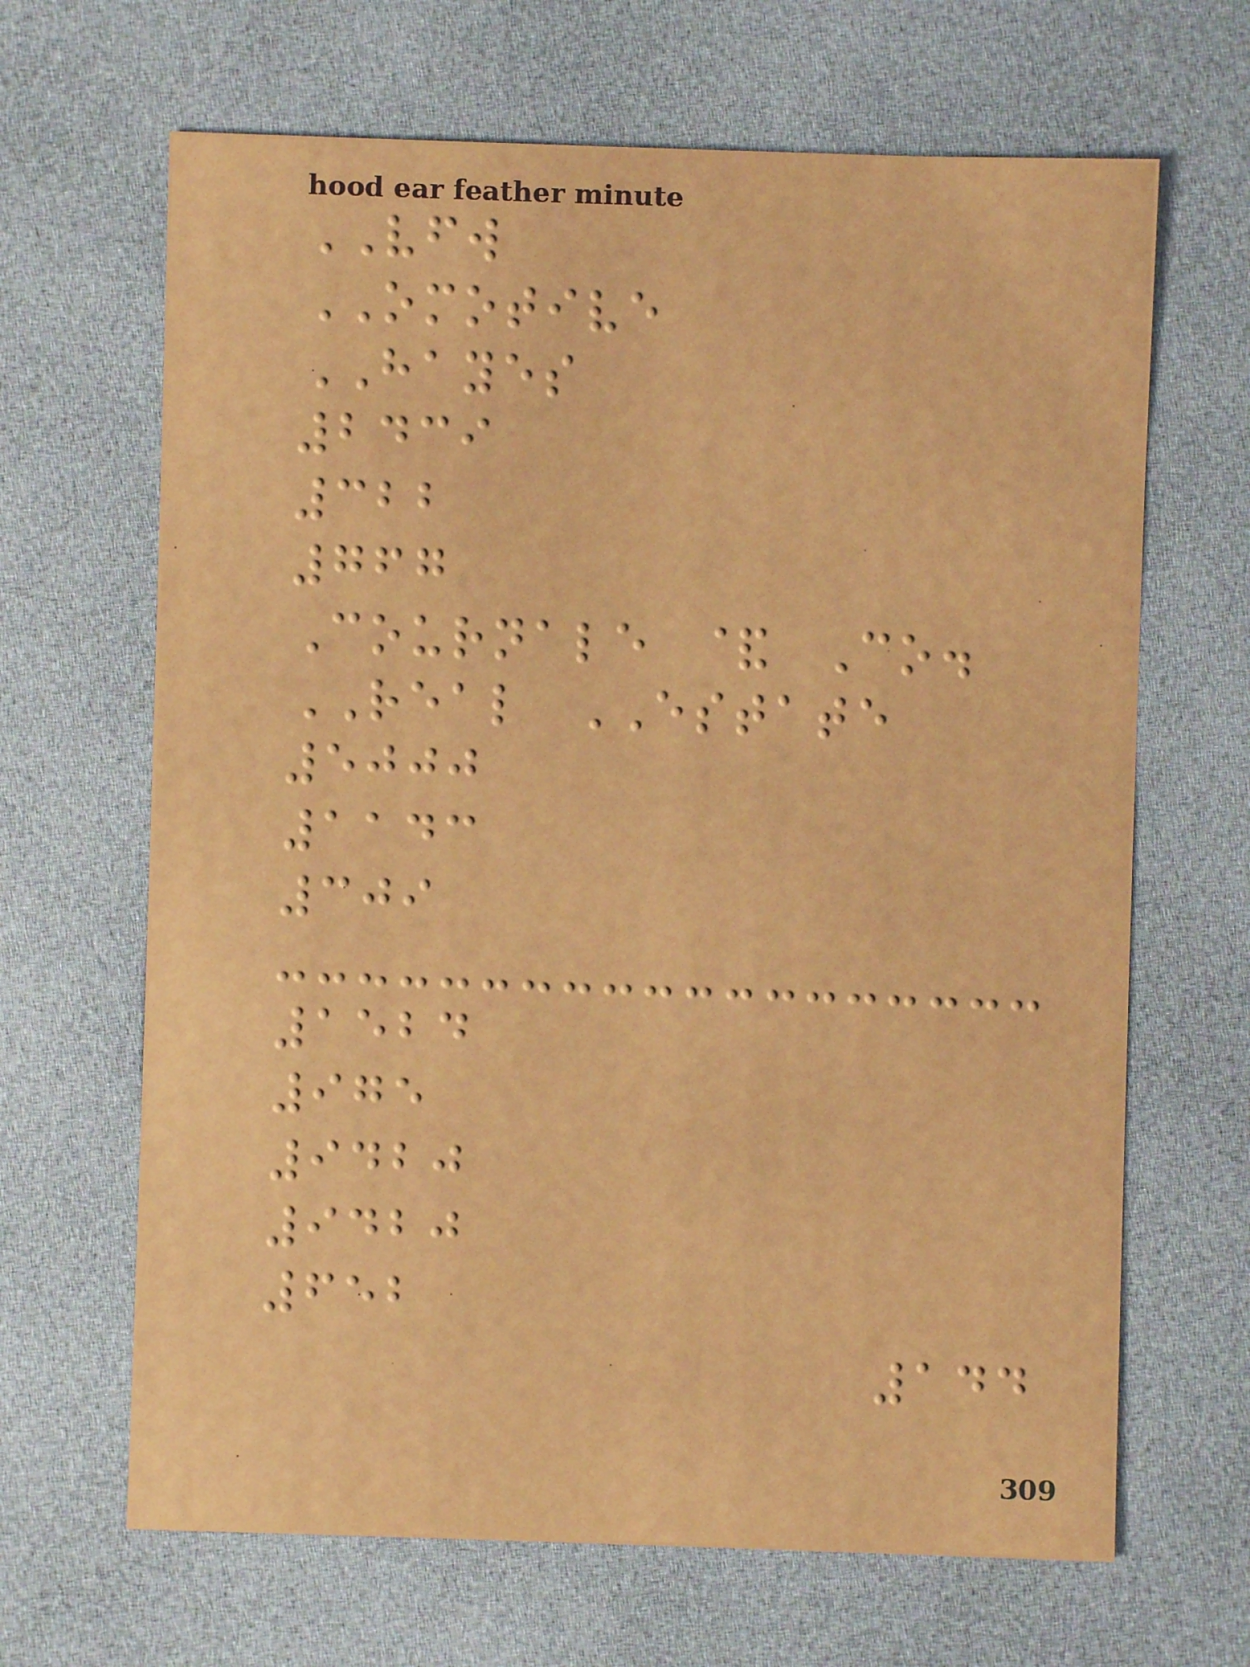VFW
OMOTIVE
HAYES
2439
322
767
Cournale & Co.
REAL ESTATE
5000
1143
309
1524
975
9420
9420
652
144
